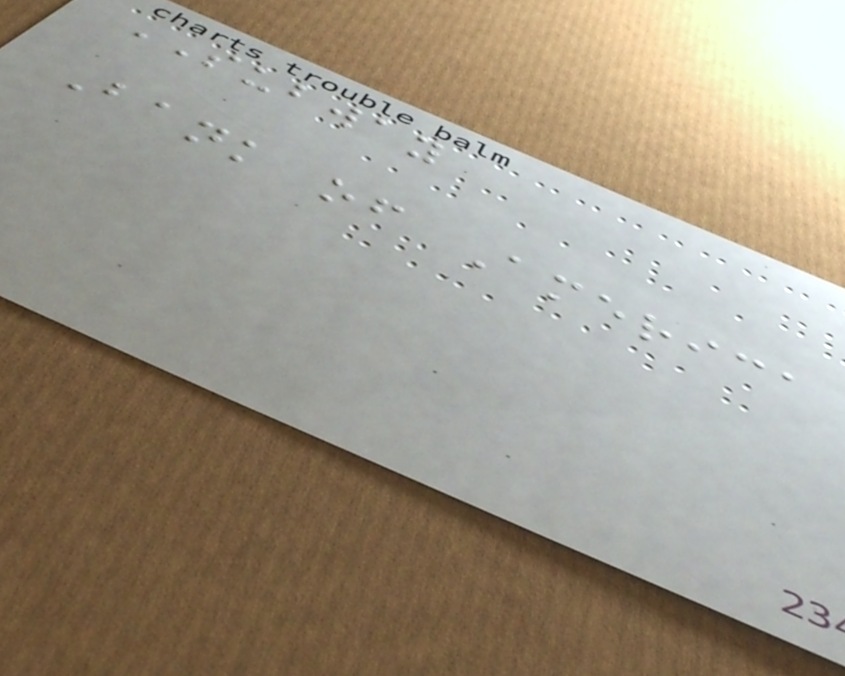SUBWAY
Bank of America
